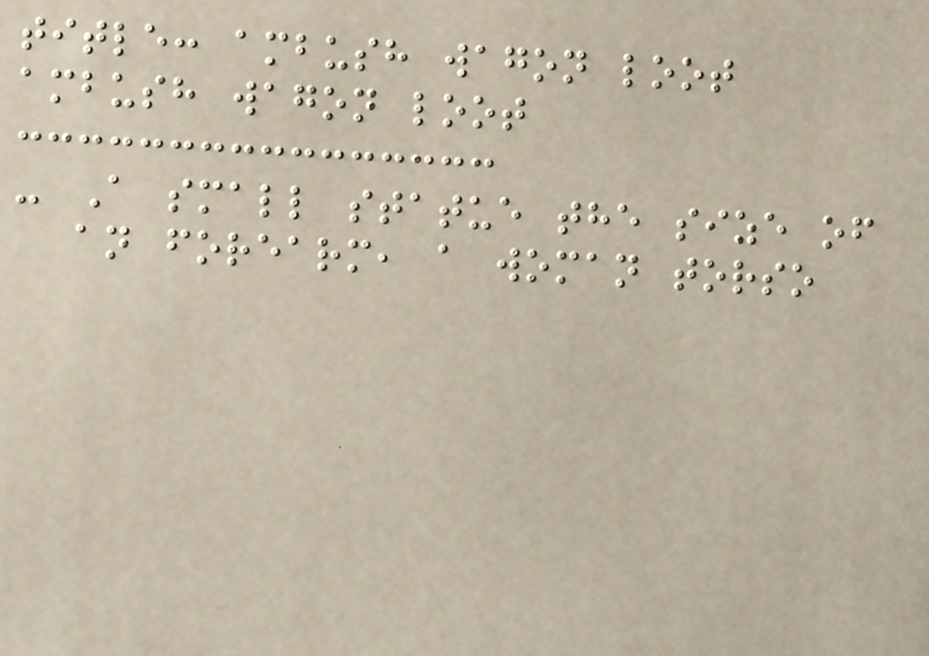title: ambush wagon loot
ambush wagon loot
- A small statue the size of
an forearm, a woman torso
